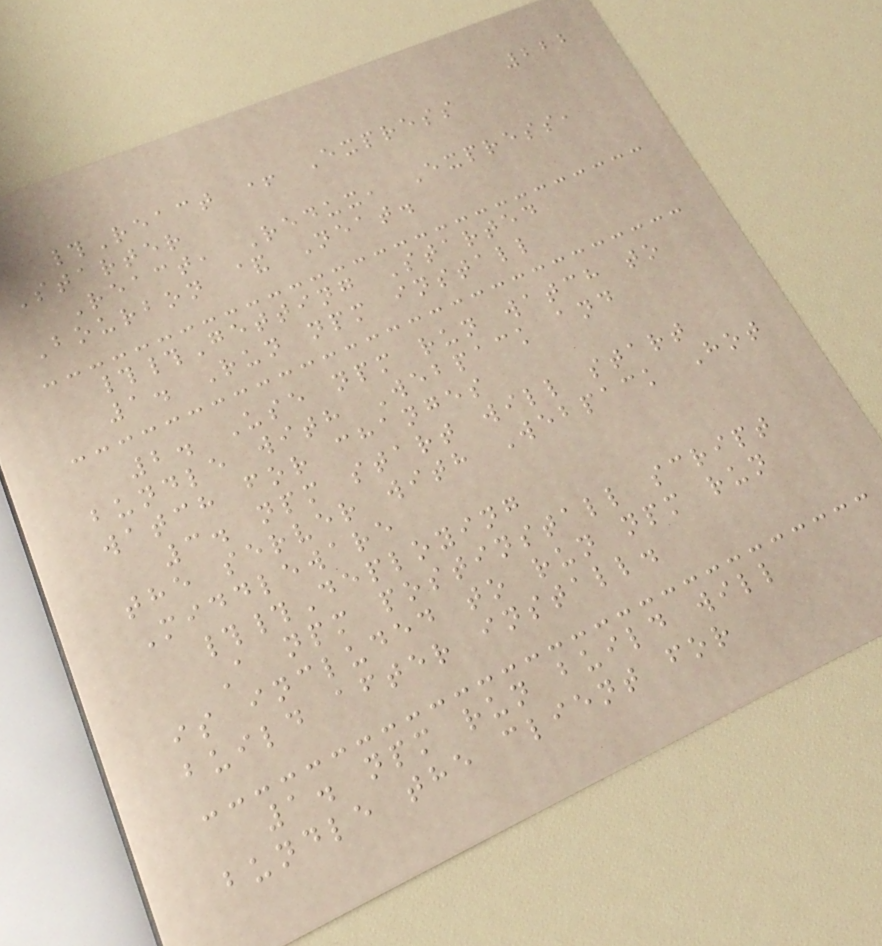222
#React + Express
Starter
React, Redux, Express,
Bourbon & Neat.
##Getting Started
1. Run npm install
2. Use npm run watch to
bundle with Webpack and
watch for changes
3. npm start will start
the server with Webpack Hot
Middleware
##Deploying
A npm postinstall script
is included to run npm run
build after install.
1. npm run build will
bundle the client for
